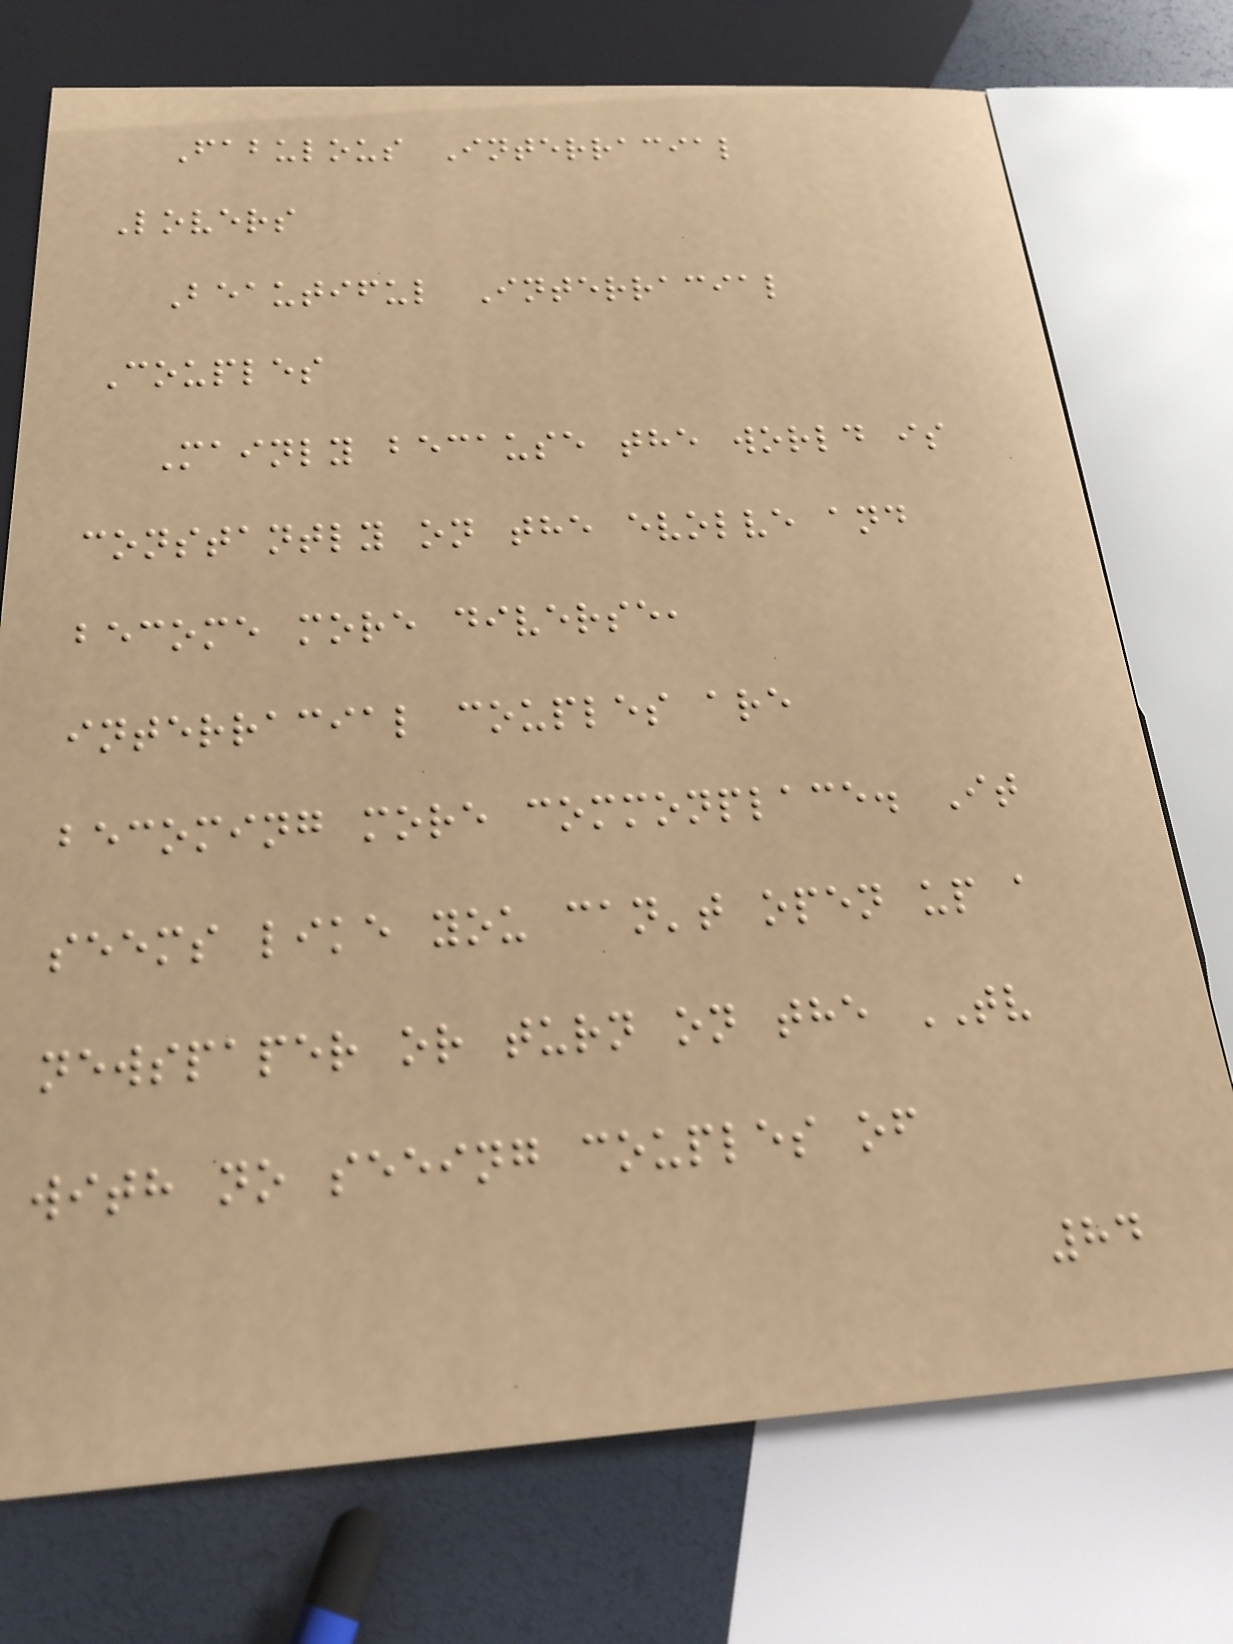Fabulous Interracial
Lovers
Beautiful Interracial
Couples
Mainly because the world is
constantly on the evolve and
become more diverse,
interracial couples are
becoming more commonplace. It
seems like you can't open up a
newspaper or turn on the TV
with no seeing couples of
84
